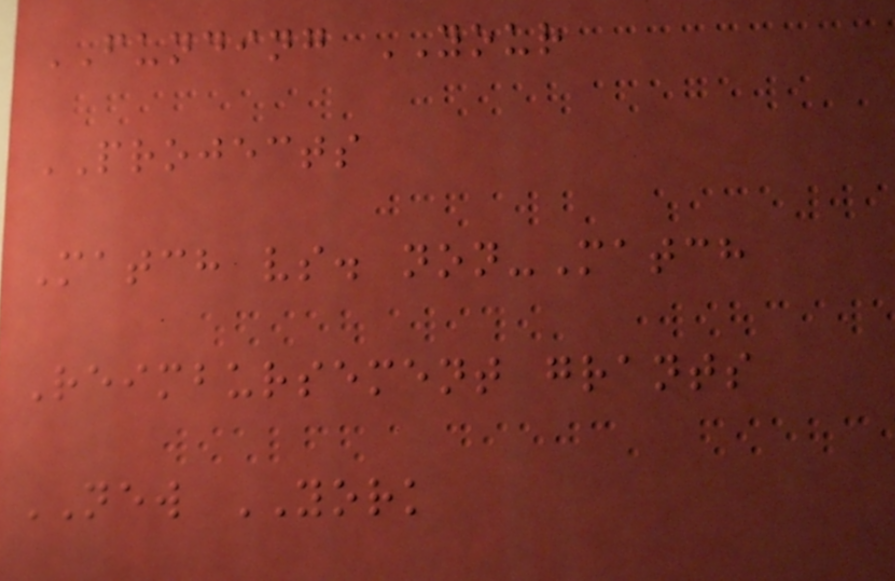FUNDING YOUR
PROJECTS
Match vs. non-Match
Reimbursement grants
NEW YORK
